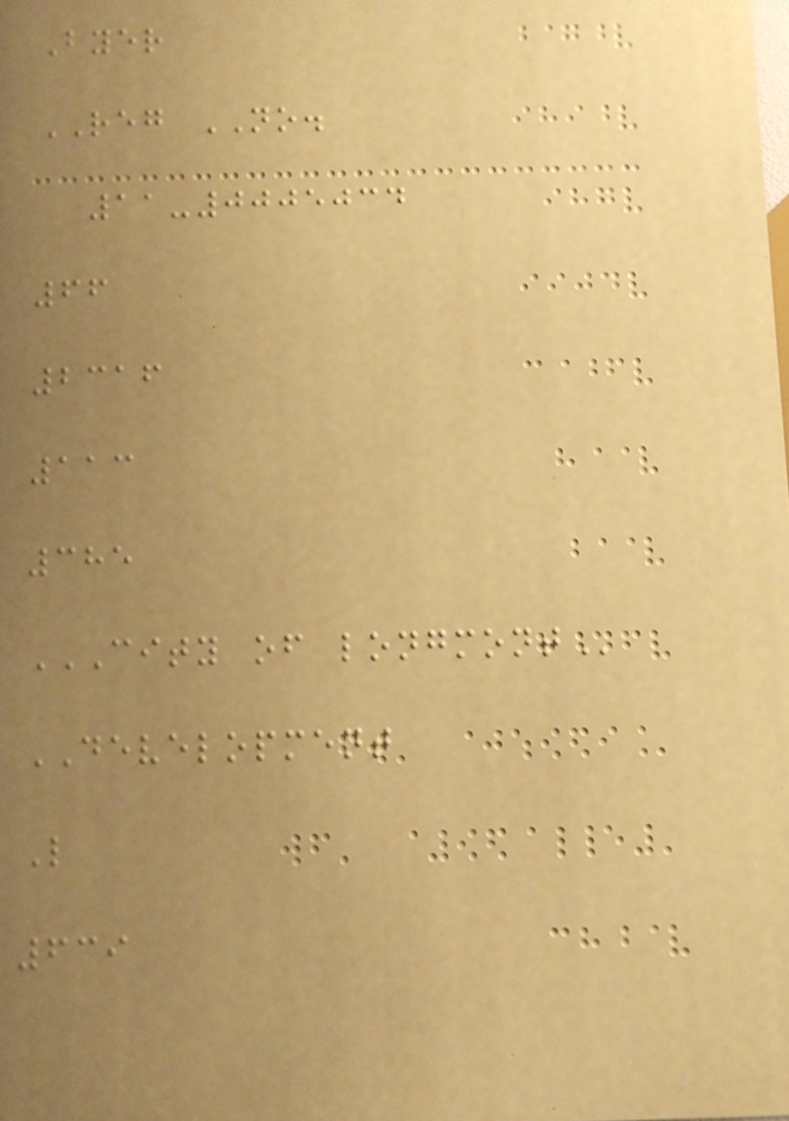Byer
REG NO.
11-0005034
66
2316
113
385
CITY OF LONGMONT
DEVELOPMENT
L
639
